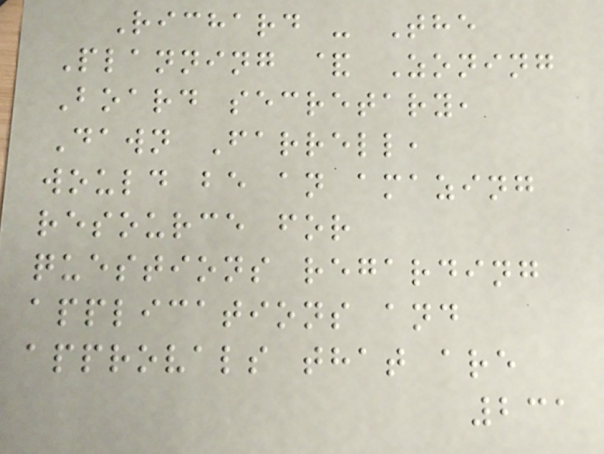Richard - The
Planning & Zoning
Board secretary,
Dawn Farrell,
would be an amazing
resource for
questions regarding
applications and
approvals that are
231
